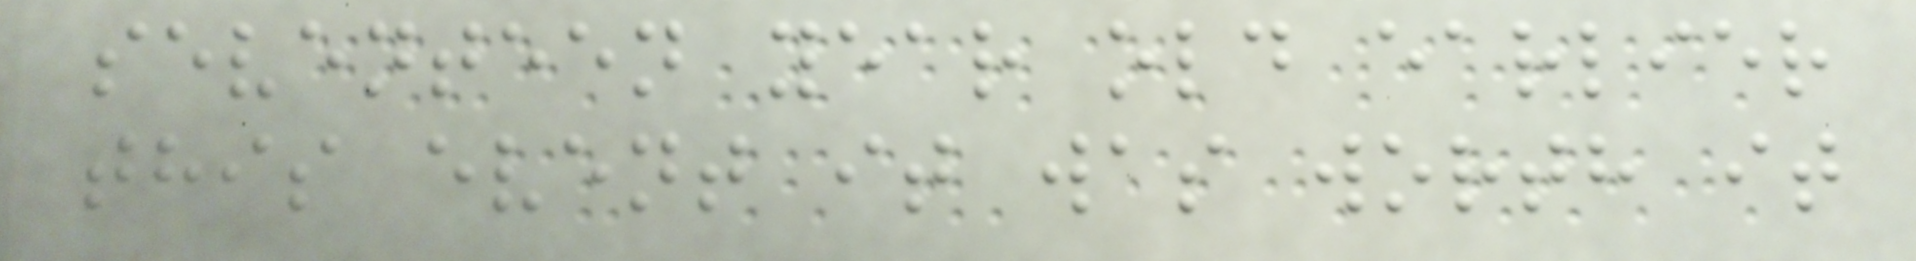seventeen year old earlier
this event it was worth it
